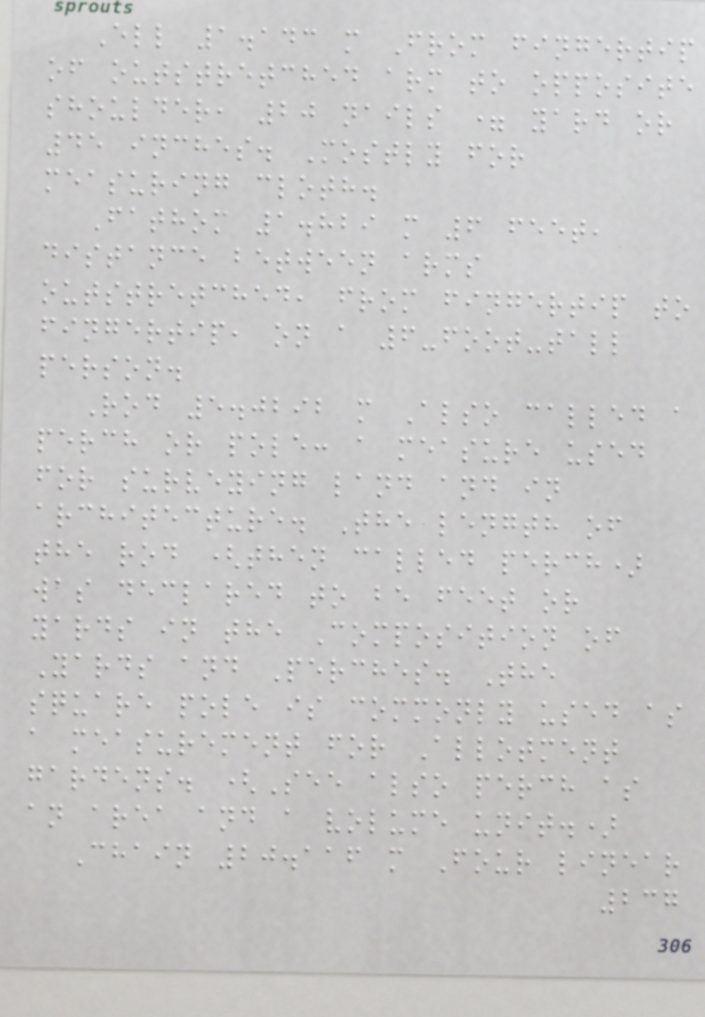Ell 1.143 m From fingertip
of outstretched arm to opposite
shoulder, 20 nails = yard or
45 inches. Mostly for
measuring cloth.
Fathom 1.829 m 6 feet,
distance between arms
outstretched, from fingertip to
fingertip, on a 6-foot-tall
person.
Rod 5.0292 m Also called a
perch or pole: a measure used
for surveying land and in
architecture. The length of
the rod (then called perch)
was declared to be feet or
yards in the Composition of
Yards and Perches. The
square pole is commonly used as
a measurement for Allotment
gardens. (See also perch as
an area and a volume unit.)
Chain 20.116 m Four linear
237
